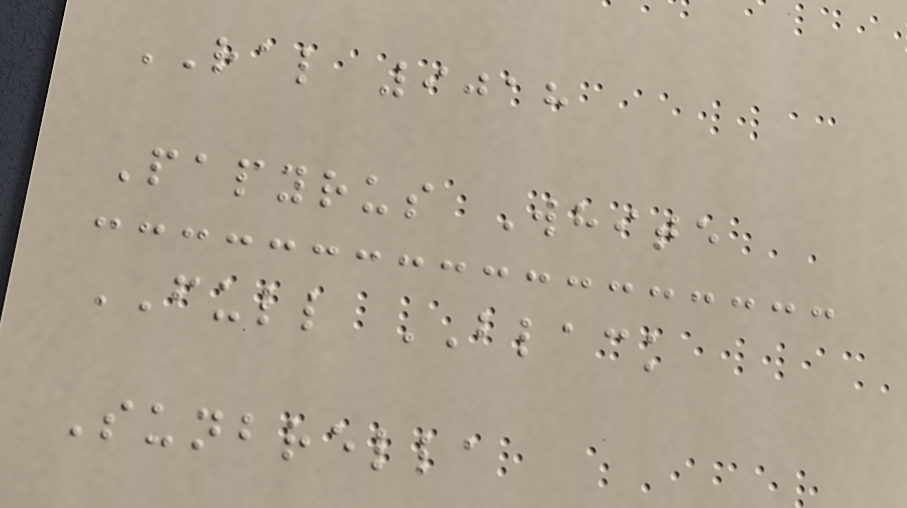RAL 9018
Papyrus White
FULL BLACK
Sunbrella
